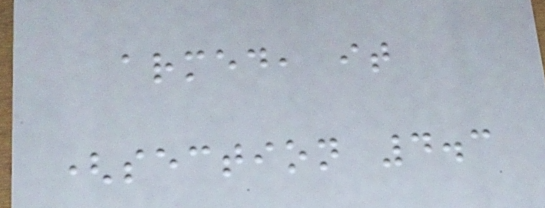armed, it
(section 4.3
